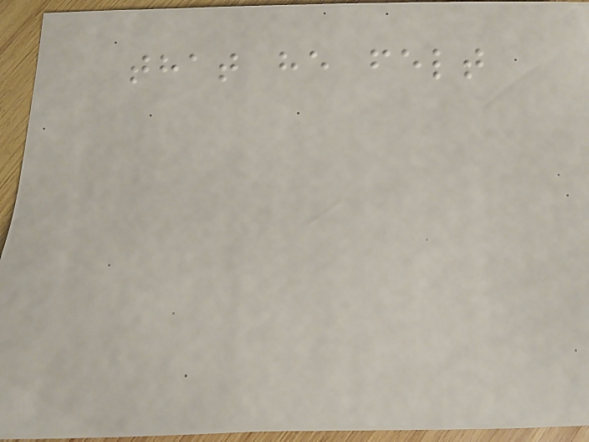that he felt
